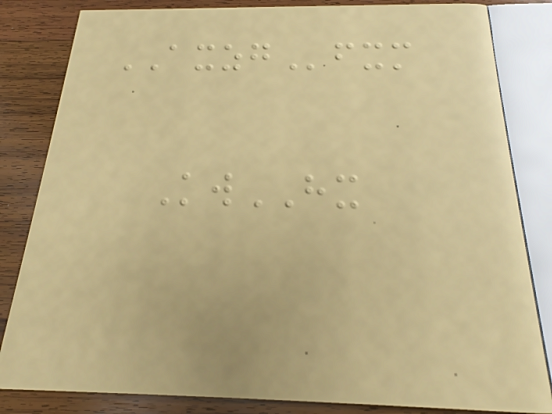AXZGfxm
KwHX
